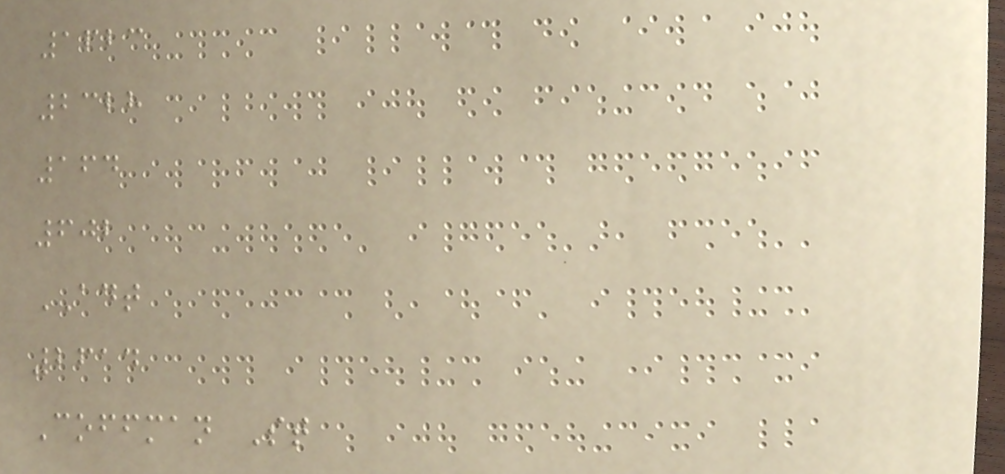1623
2328
164
602
ADT
2614
Coffman St
